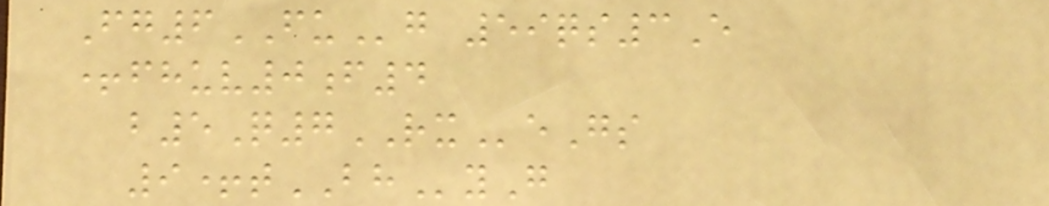Fg6FUg 59qs3E
+fhuv0f4
b5Q7RXeGs
9+tBHyG
